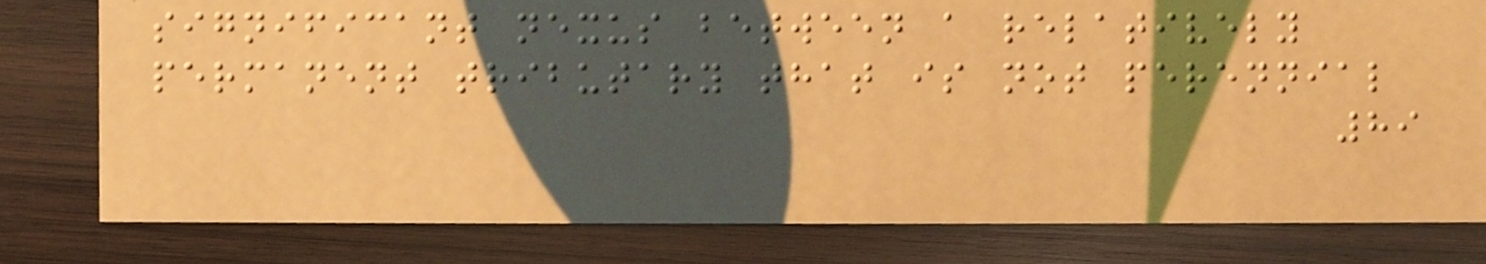significant nexus between a relatively
permanent tributary that is not perennial
89
